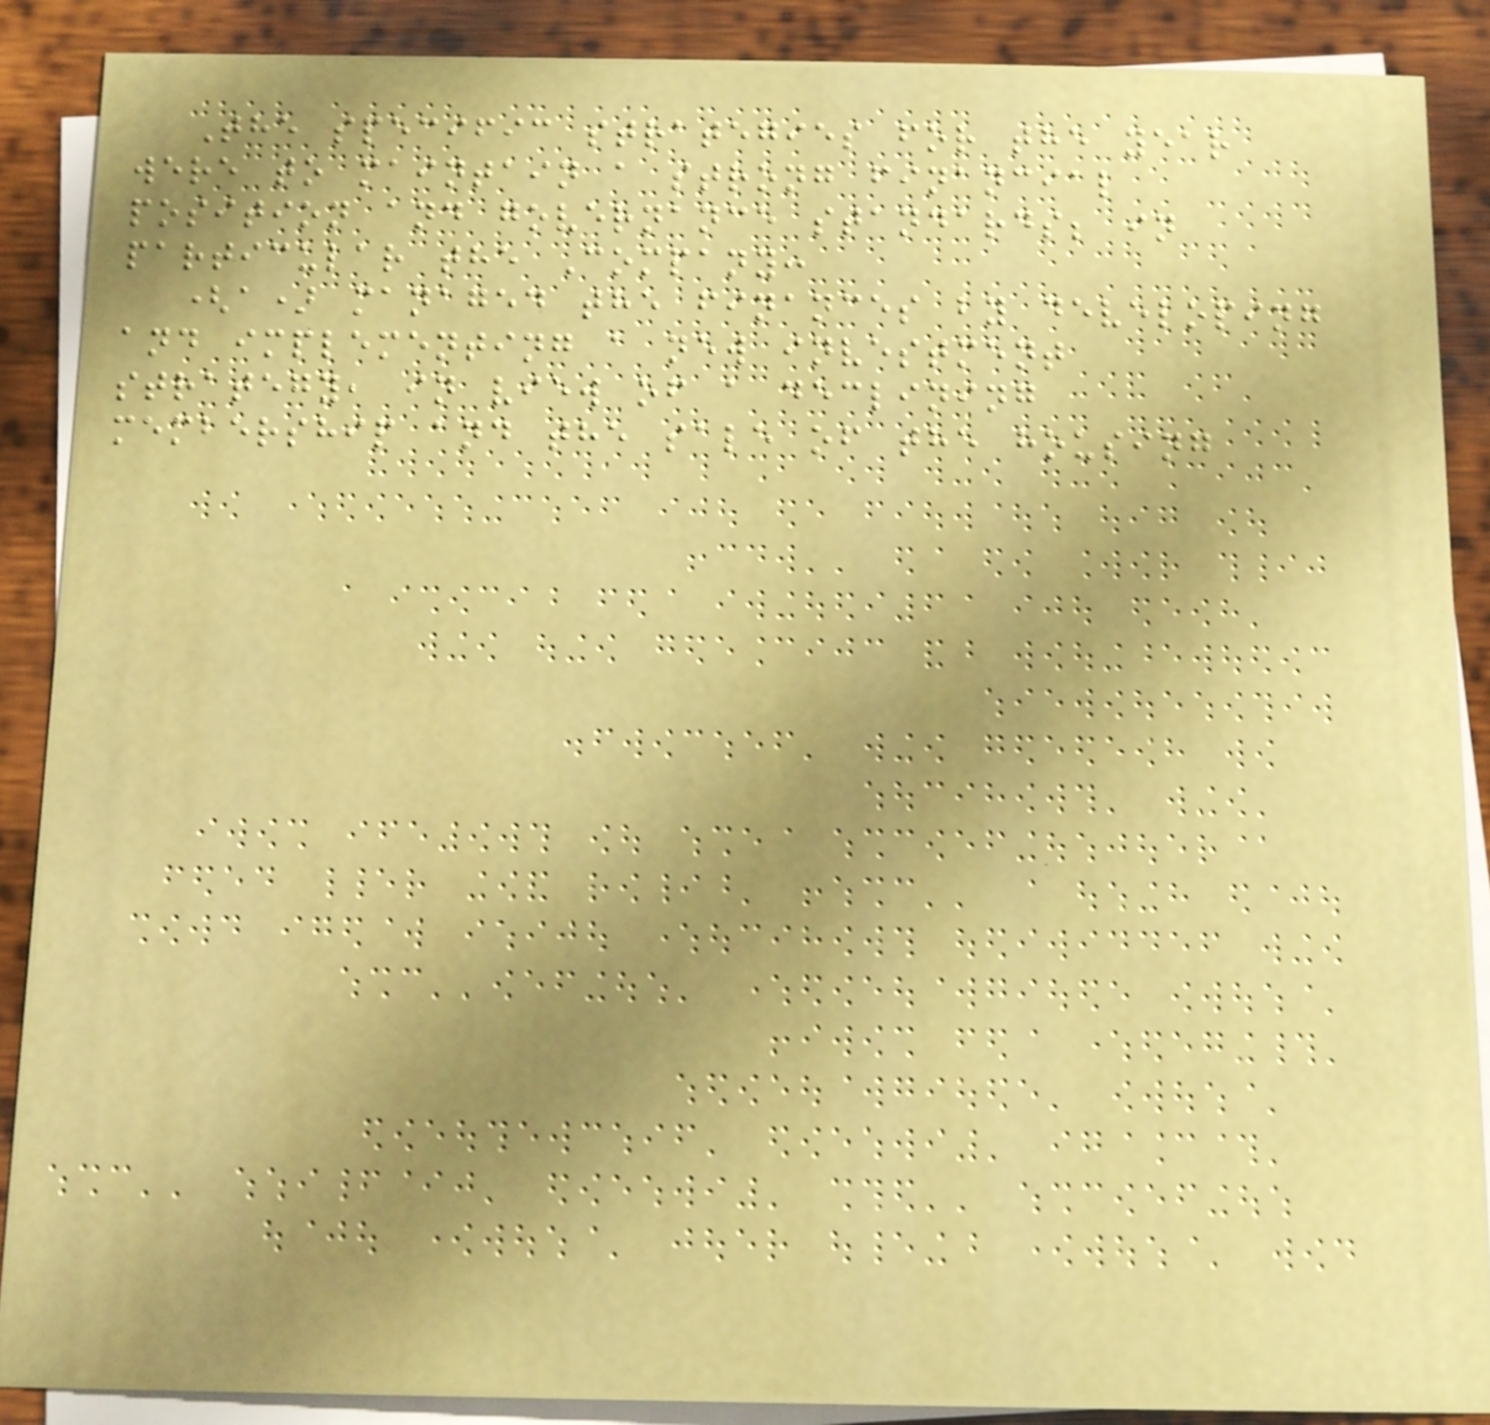The specific strategies for the year
were to maintain a strong financial
position and governance standards; in
particular the Company:
(a) managed the finances by developing
and implementing a new investment
strategy, in view of a declining
membership and the sale of the housing
